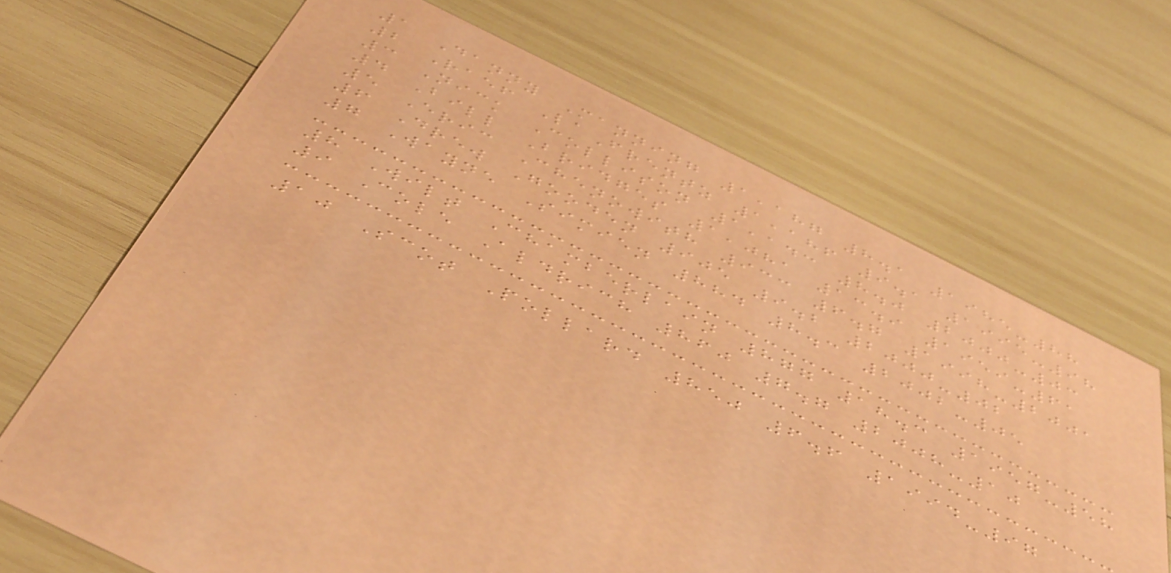1 Danny Manning 1,187 8.1 1985-88
2 Raef LaFrentz 1,186 9.1 1995-98
3 Nick Collison 1,143 8.0 2000-03
4 Bill Bridges 1,081 13.9 1959-61
5 Eric Chenowith 933 6.7 1998-2001
6 Drew Gooden 905 9.2 2000-02
7 Wayne Simien 884 8.3 2002-05
8 Wilt Chamberlain 877 18.3 1957-58
9 Cole Aldrich 860 7.7 2008-10
10 Scot Pollard 850 6.6 1994-97
